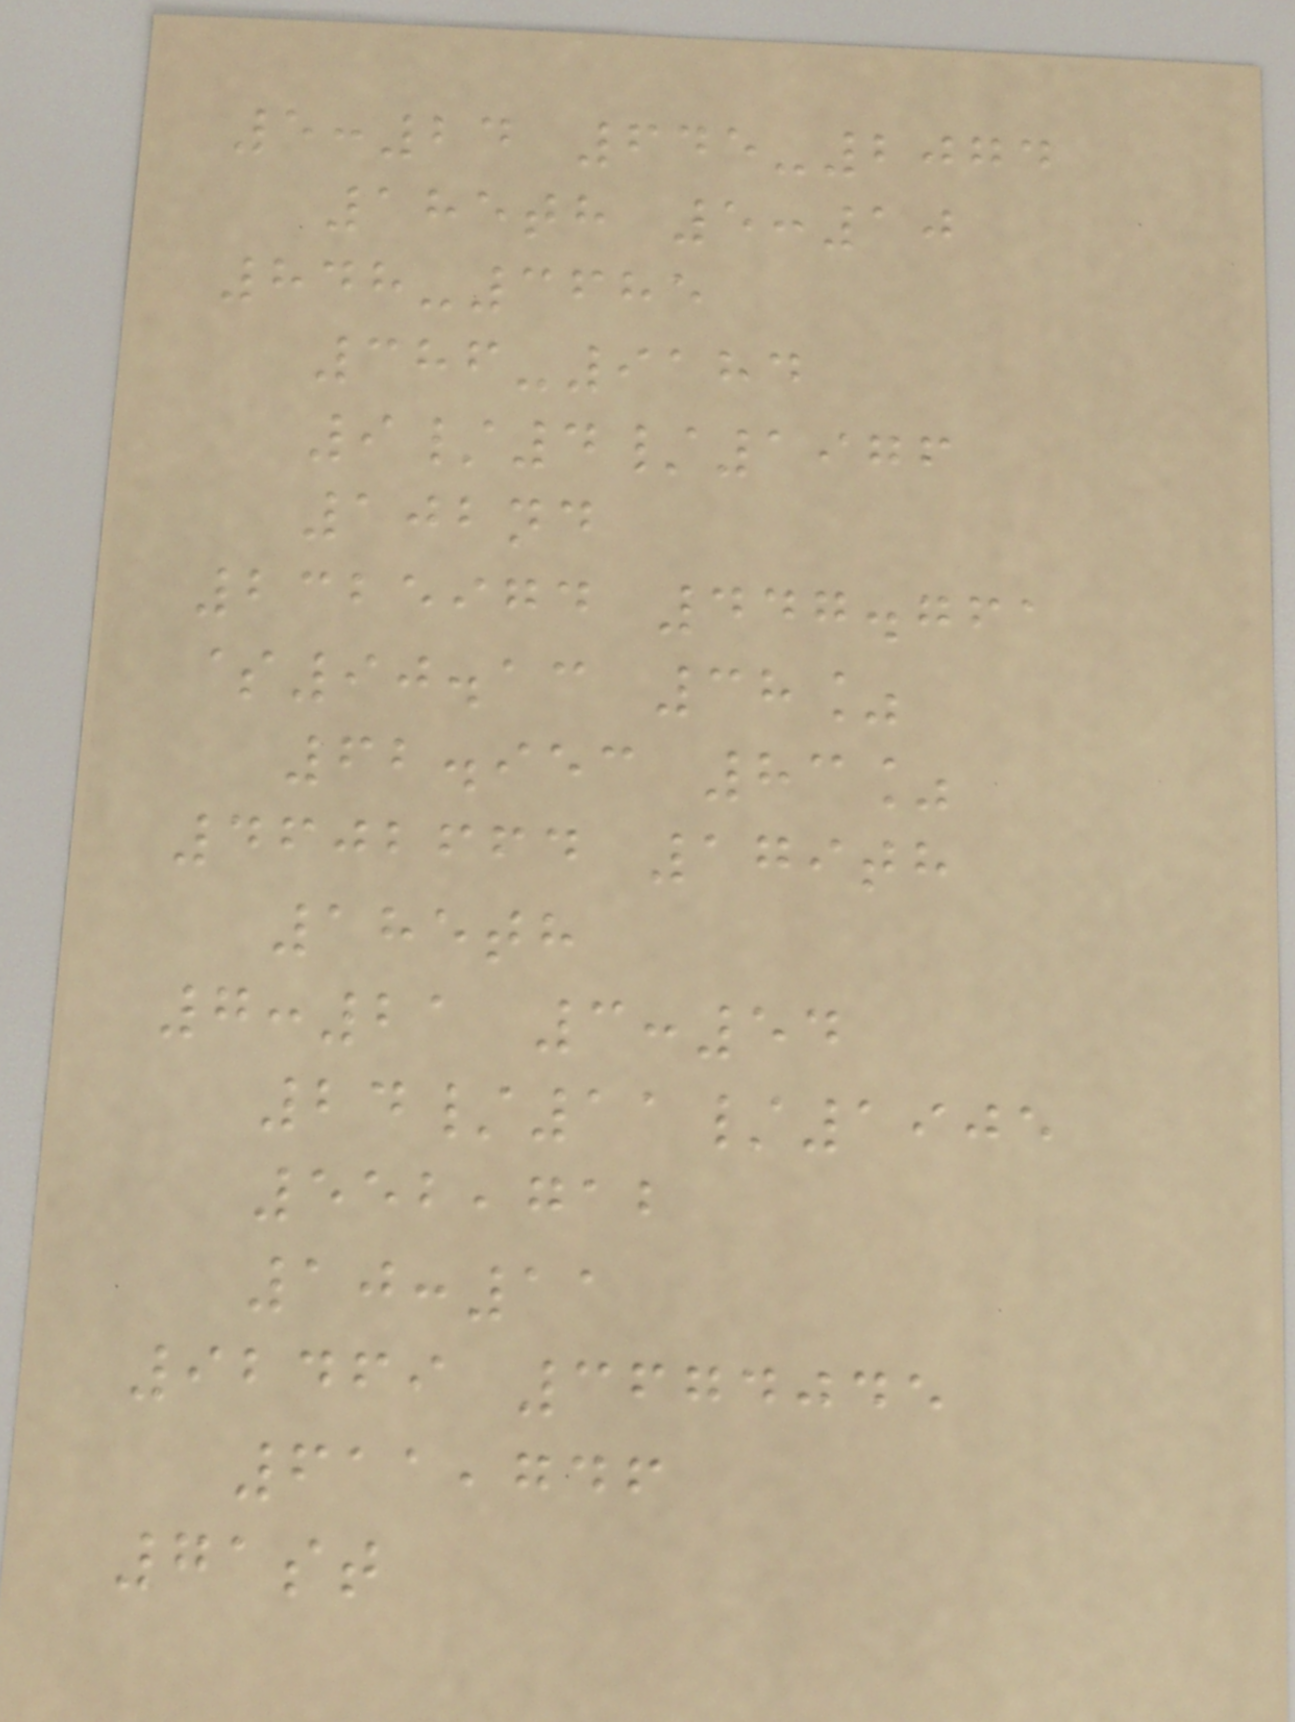5:24 645-2074
185th 5:10
848-3685
386-9184
9/4/1976
102nd
2325974 447.761
$90.13 38%
62.953 83%
4602664 179th
185th
7:21 3:54
24/11/1905
552,712
10:11
92469 3674045
611,746
71st
